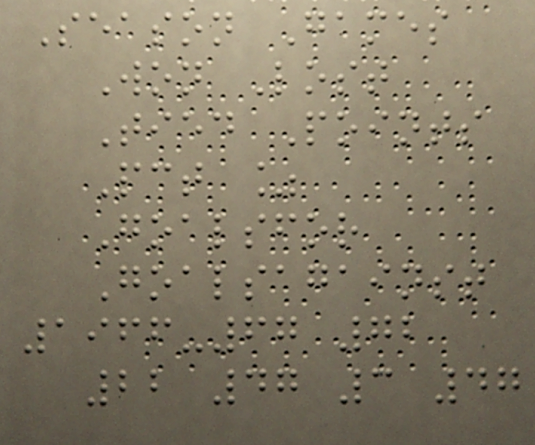Season Games
Won Lost
Tied Points
Pct %
Goalsfor
Goalsagainst
1966-67 72
22 47 3 47
